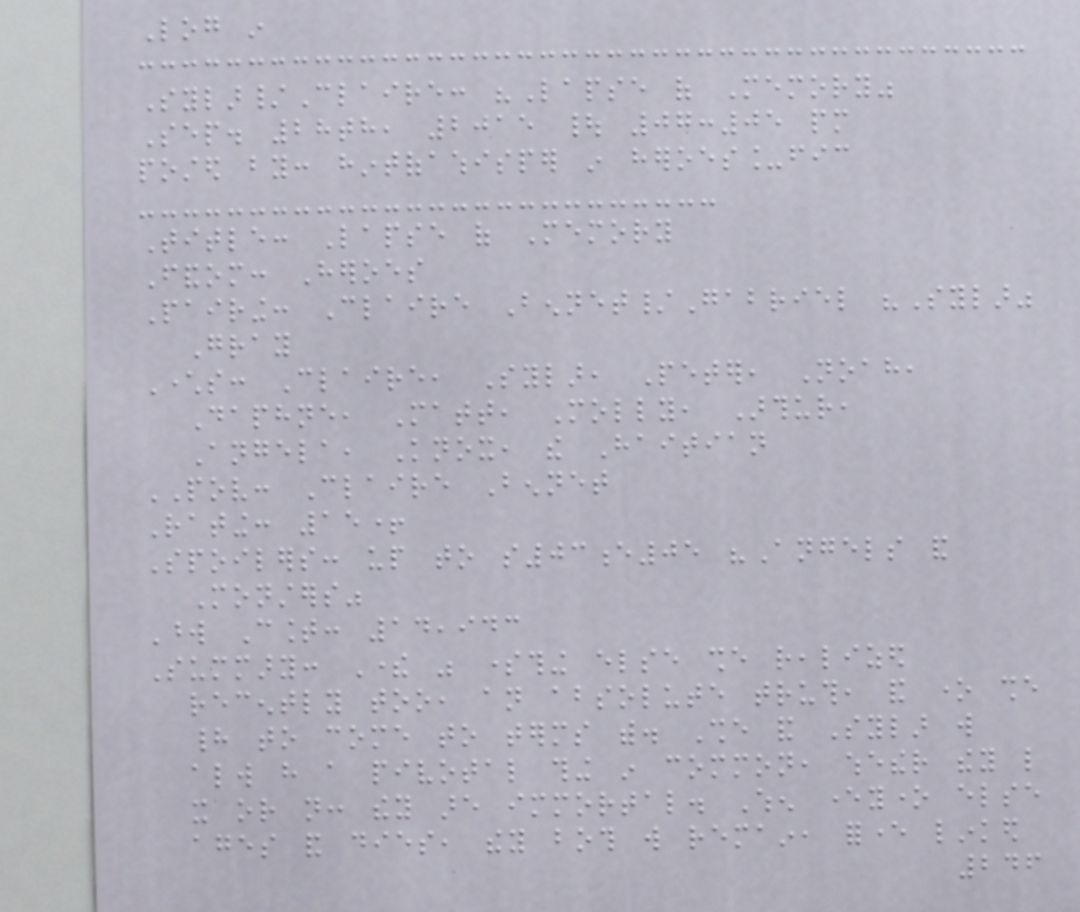Log in
Sylar/Claire: "Lapse of Memory"
Sep. 28th, 2015 | 07:05 pm
posted by: hintofawhisper in heroes_fic
Title: Lapse of Memory
Fandom: Heroes
Pairing: Claire Bennet/Gabriel "Sylar"
Gray
Characters: Claire, Sylar, Peter, Noah,
Daphne, Matt, Molly, Arthur,
Angela, Knox, the Haitian
POV: Claire Bennet
Rating: 15+
Spoilers: up to s03e05 "Angels and
Monsters"
Word Count: 14,943
Summary: There was something else she realized
recently too, an absolute truth, and one she
had to come to terms with. She and Sylar will
always have a pivotal thing in common, whether they like
it or not: they are immortal. When everyone else
ages and dies, they both will remain, forever linked
246
